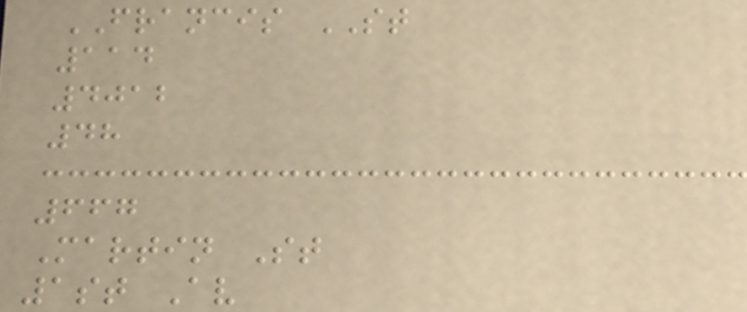FRANCIS ST
114
4012
48
667
Martin St
1st Av
